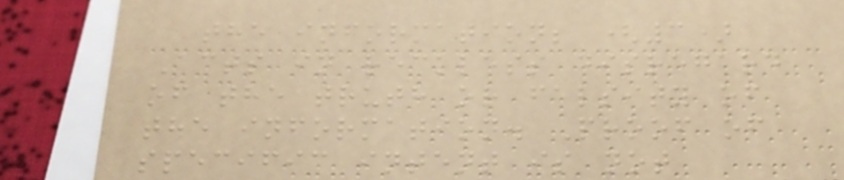the information; (3)
Acts in reckless disregard
of the truth or falsity of
the information. Proof of
specific intent is not
